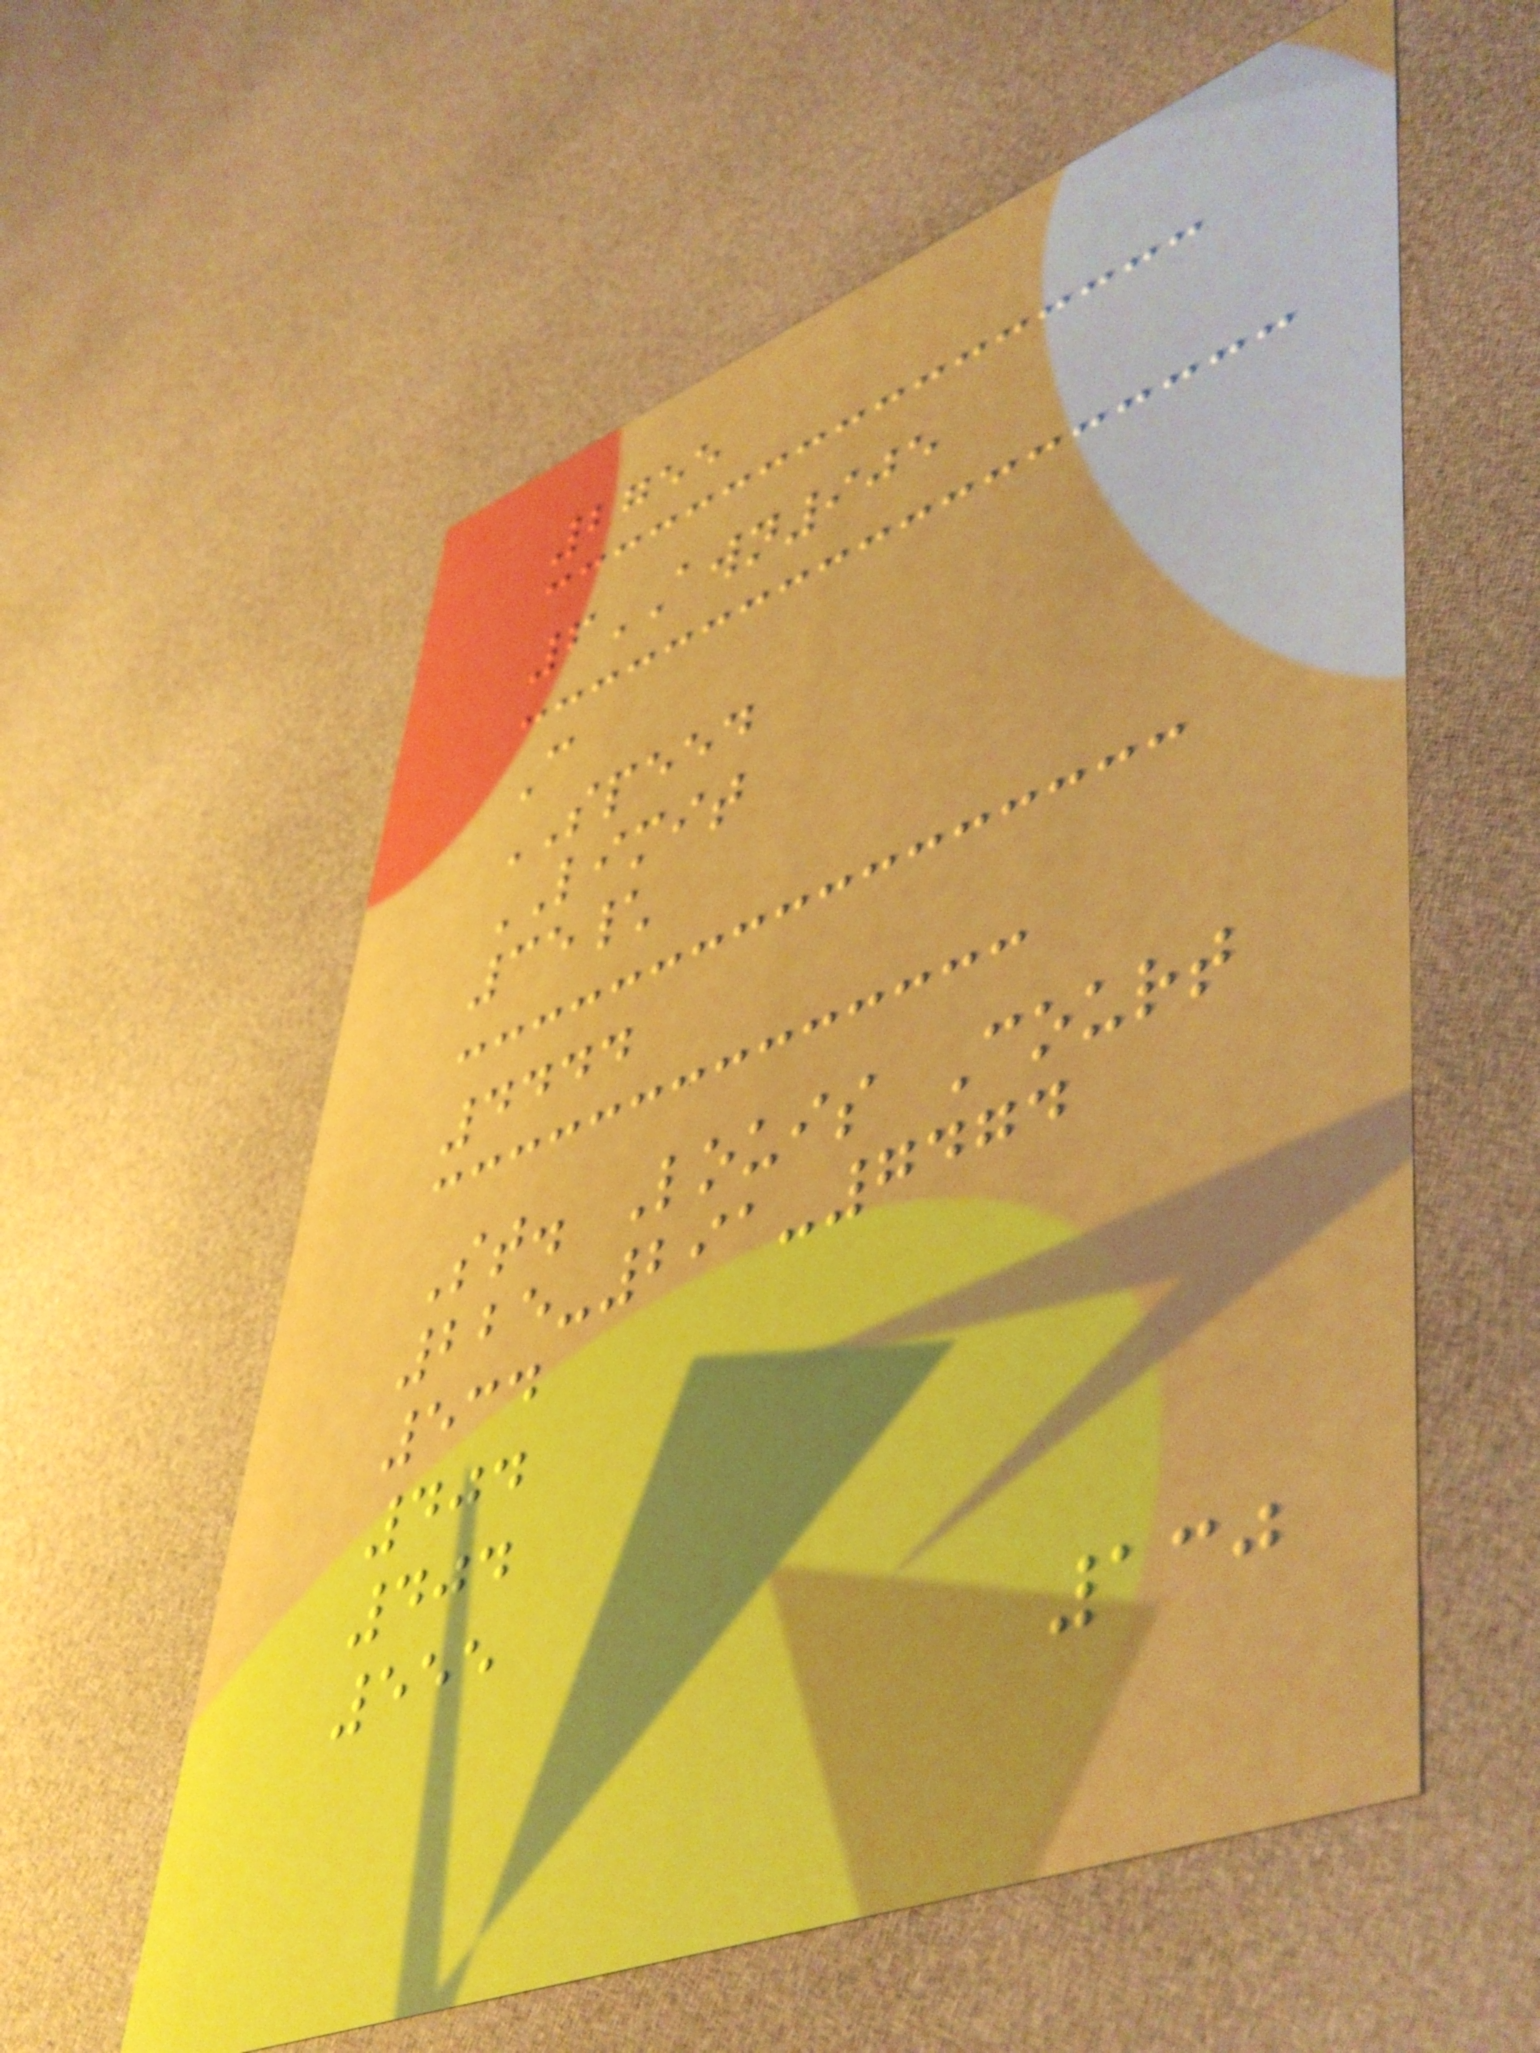2755
6AWN905
C
SPEED
LIMIT
35\
4444
St. Louis Court
225-291-7474
534
404
404
555
130
